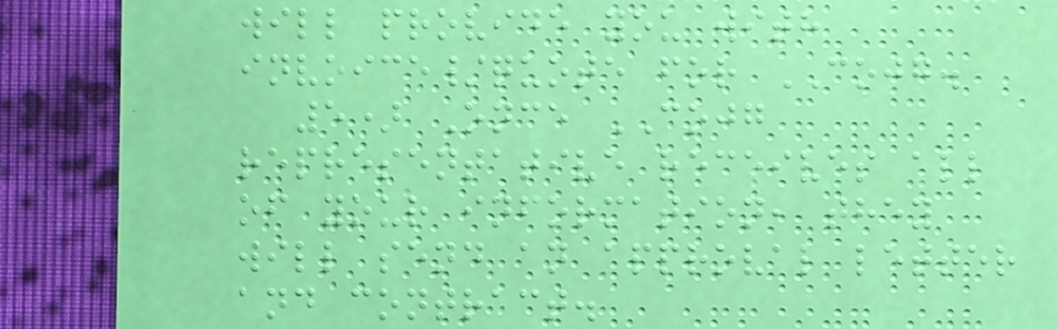will provide you with
invoice/quote for COJG.
5) Once COJG
representative receives all
of your information, they
will send an approval letter
and contract.
